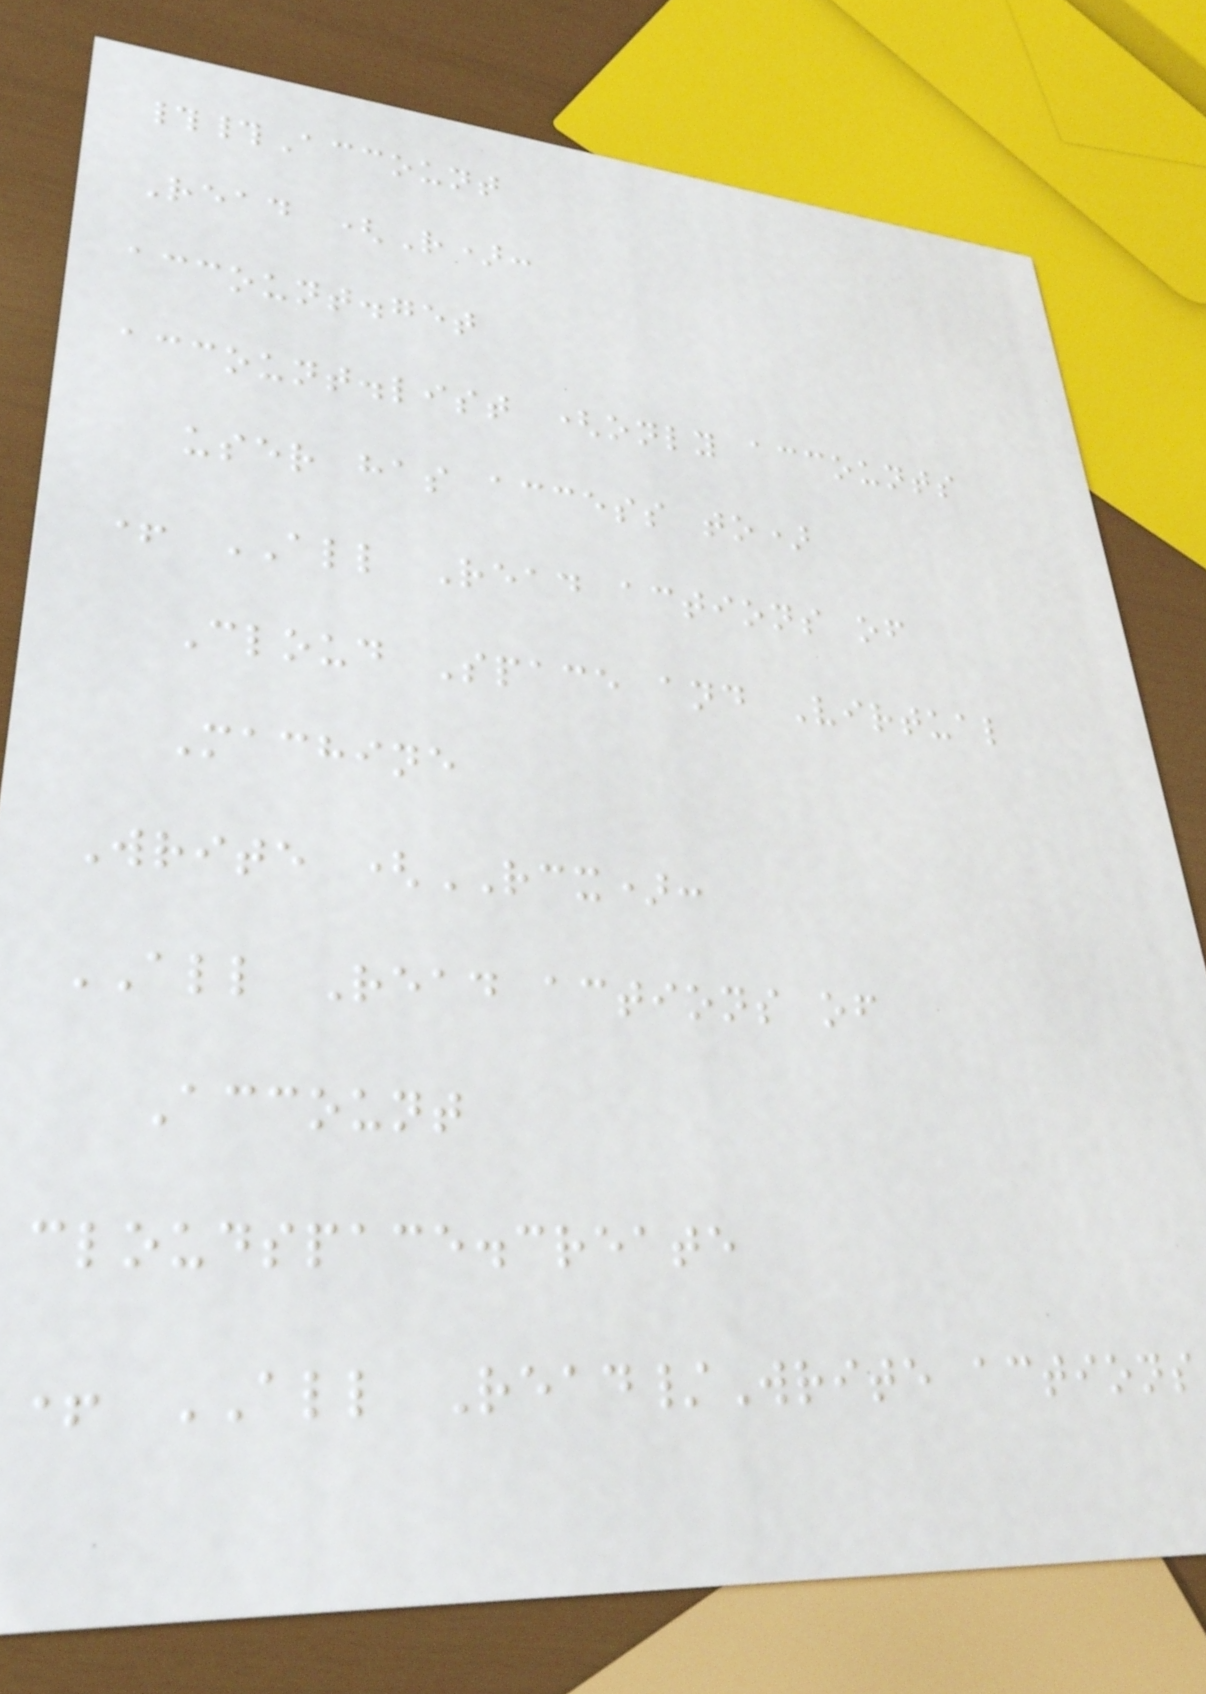##Account
Read (R):
account.get
account.list (only accounts
user has access to)
+ ALL Read actions of
Cloud Space and Virtual
Machine
Write (RCX):
ALL Read actions of
Account
cloudspace.create
+ ALL Read/Write actions
